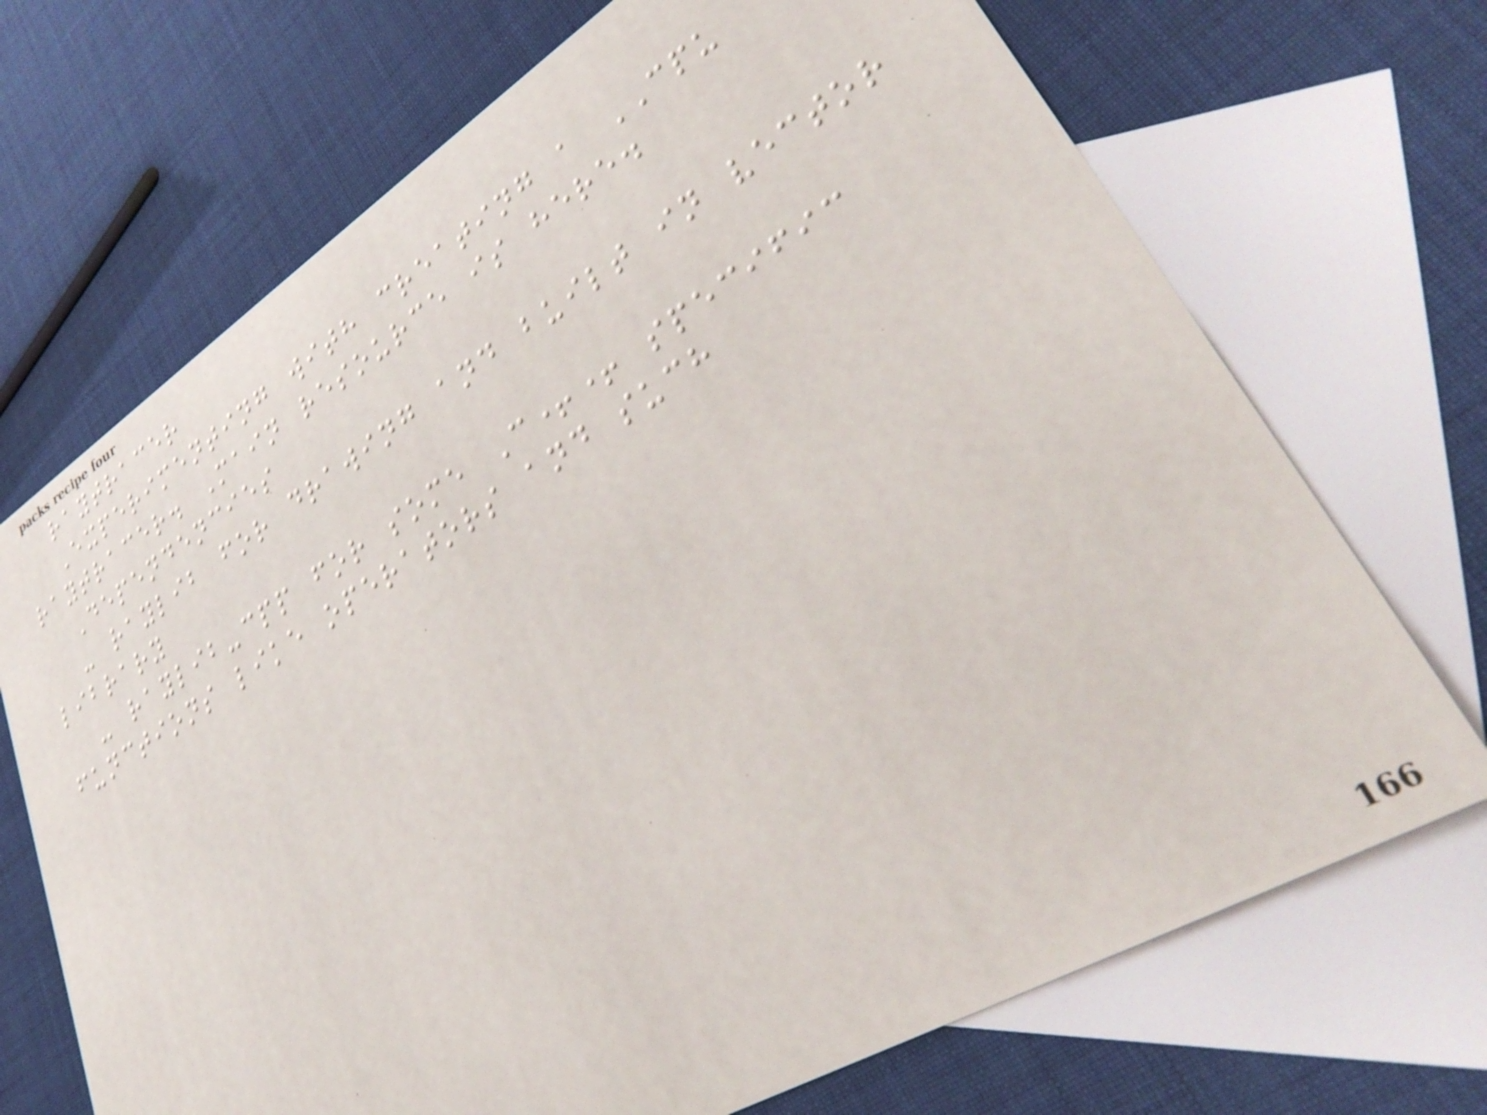raytracer
Experimenting with creating a CPU
raytracer. Main resource is here.
Dependencies
- raylib for drawing and built in vector
library
- raylib-cpp for some C++ specific
functions like operators and such
